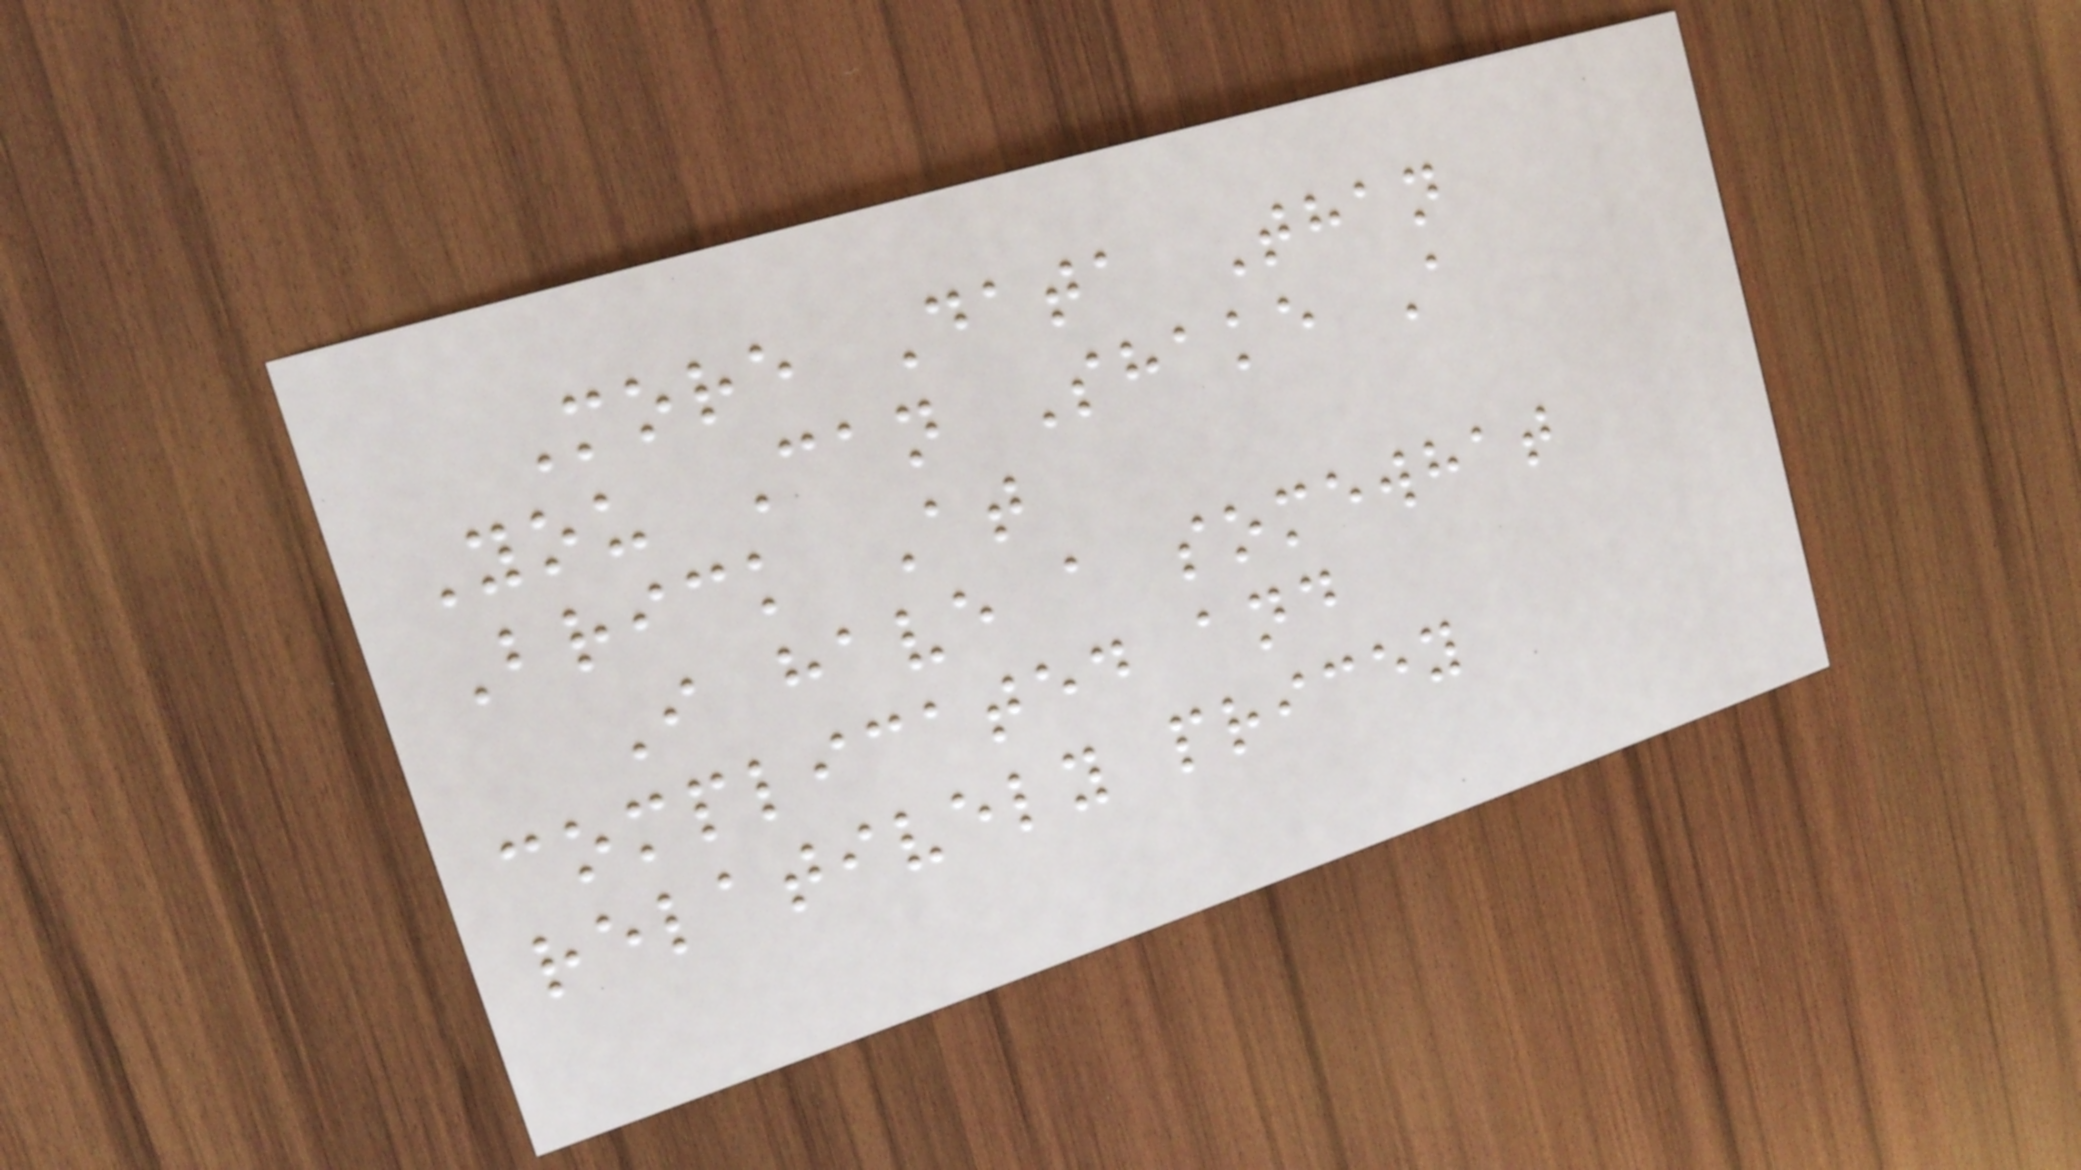More Data Than
You Can Shake A
Brick At
I have a somewhat
complicated and
relatively pricey
